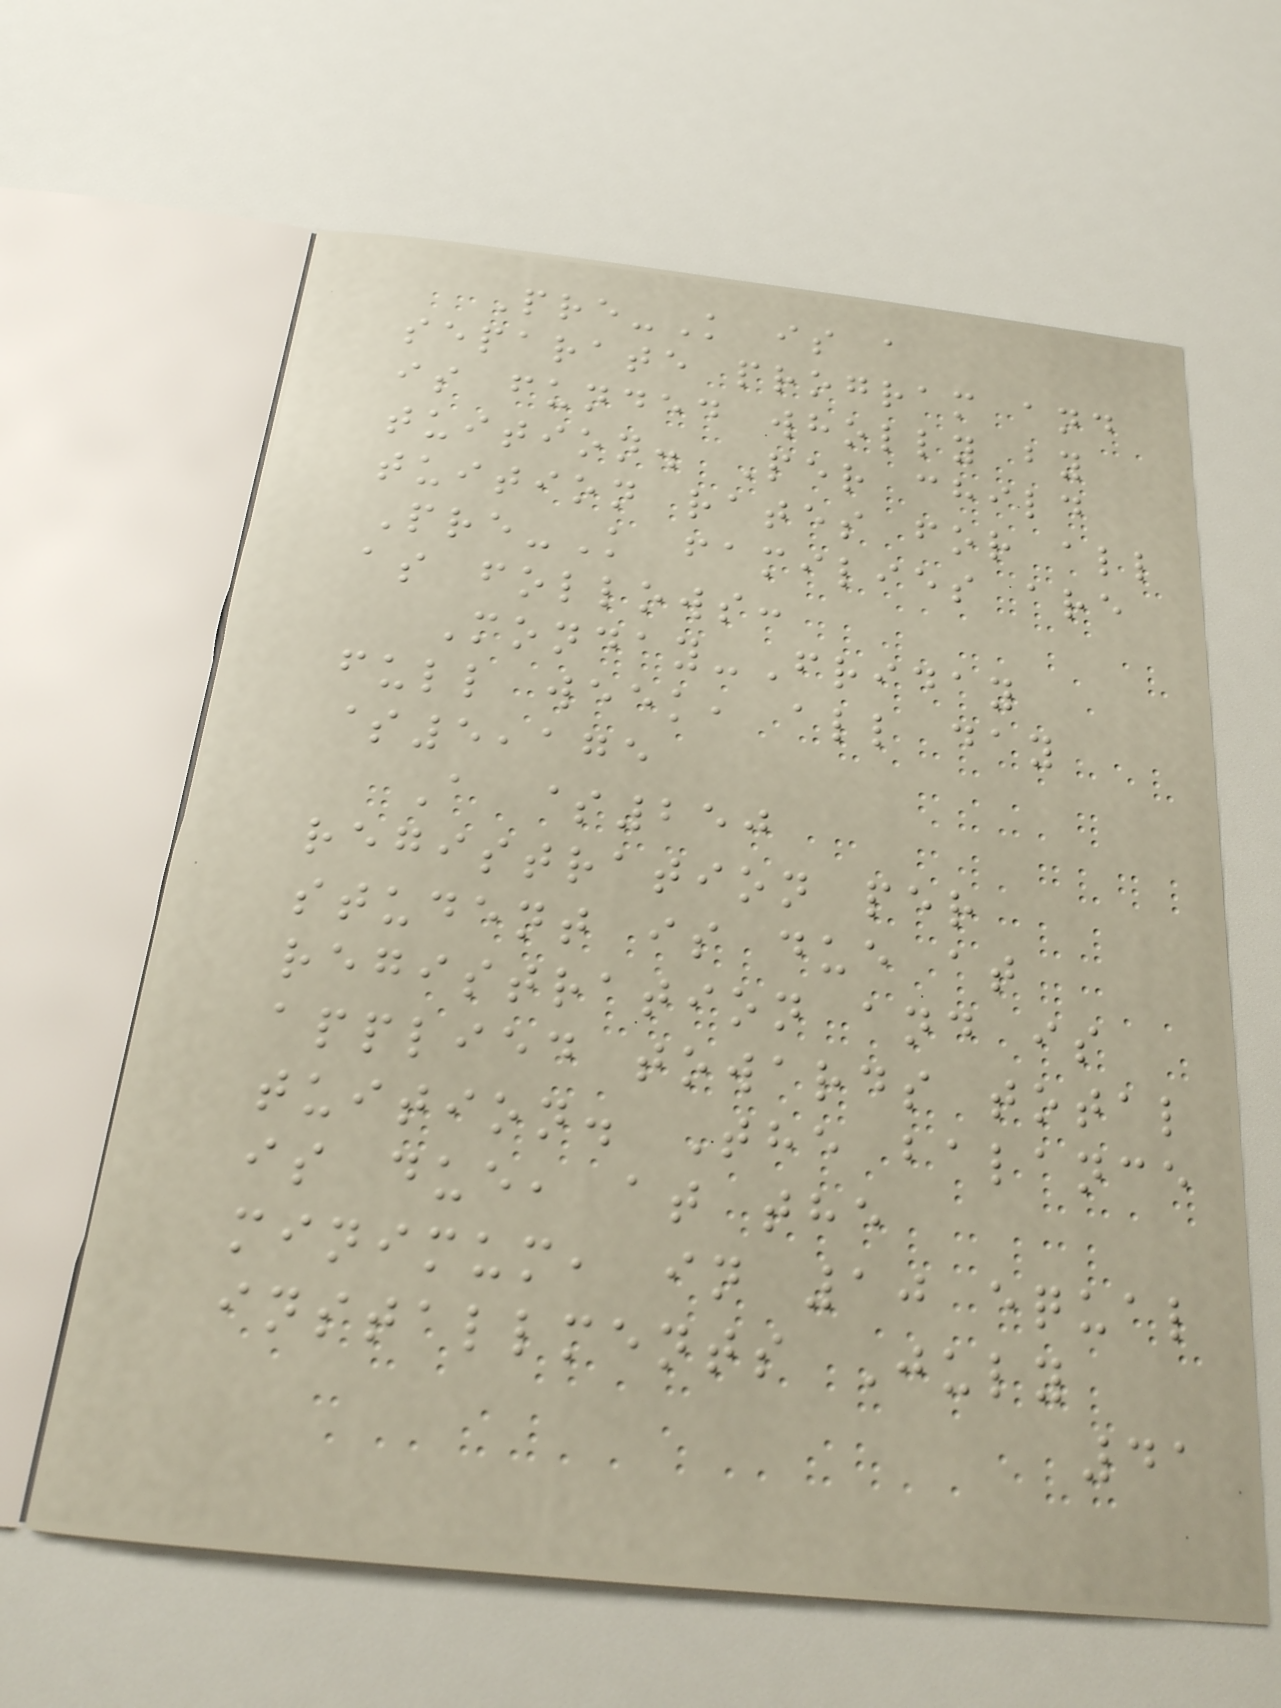Pre-K is a
separate program and
is funded wholly by
tuition. Per child
tuition rates for all
Pre-K families are
as follows:
Monday-Friday
full week, all day
$5,175
A $250
registration per
student is due at
registration and is
applied towards total
tuition. The balance
is due, at the
minimum, in 10 equal
installments July
41
